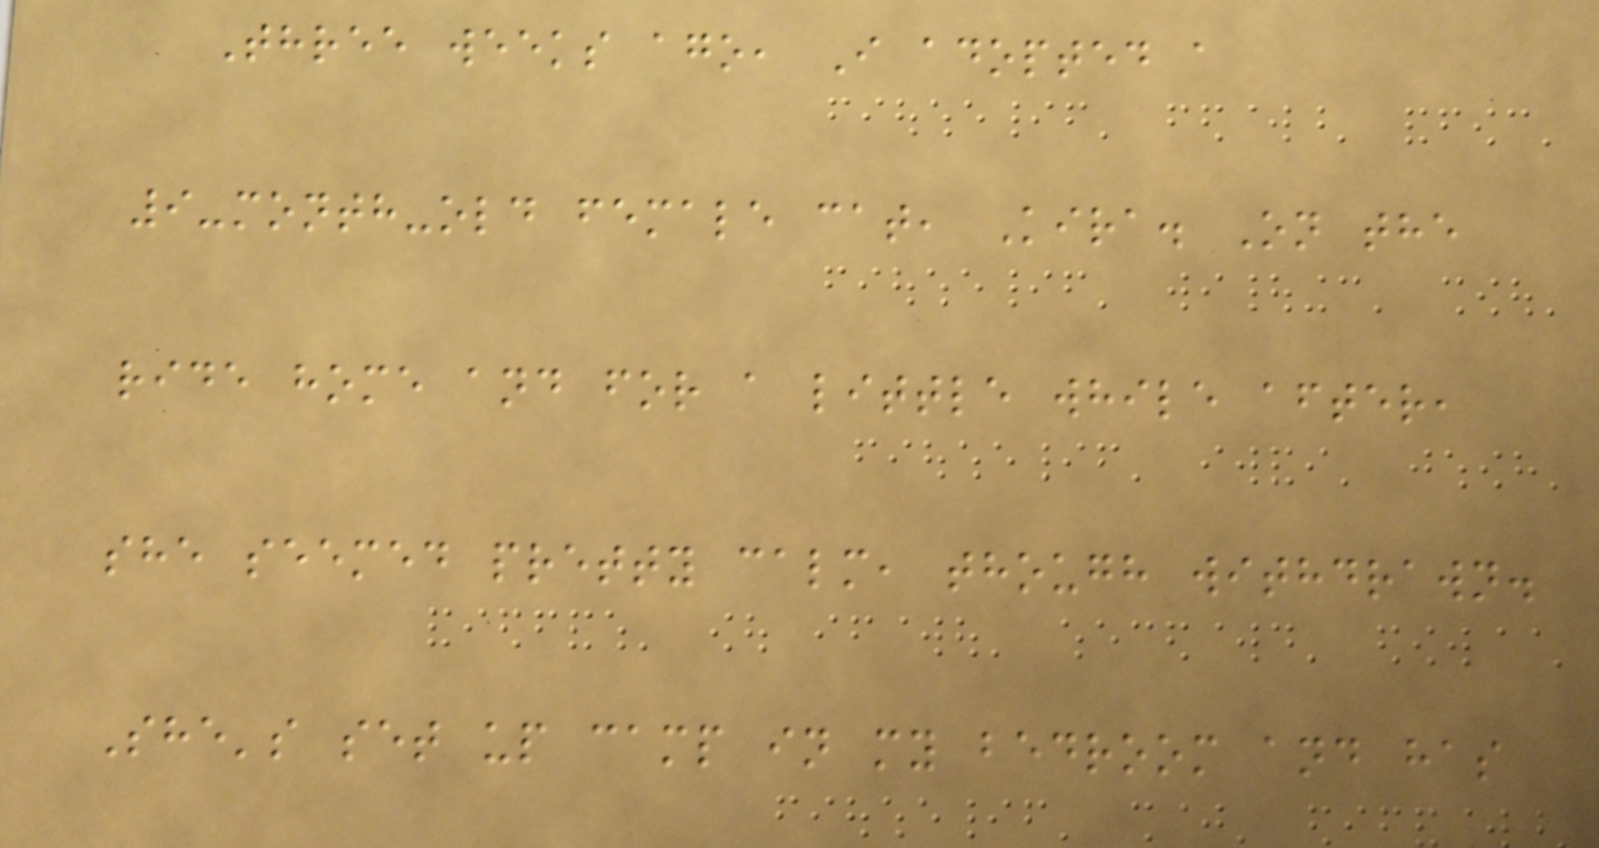Three weeks ago, I adopted a
9-month-old female cat, Kira. On the
ride home and for a little while after,
she seemed pretty calm, though withdrawn.
She's set up camp in my bedroom and has
